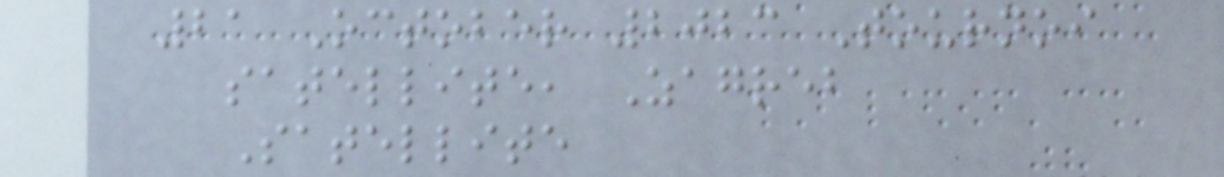21 October 2023 Tournoi
satellite, Zagreb
Satellite
